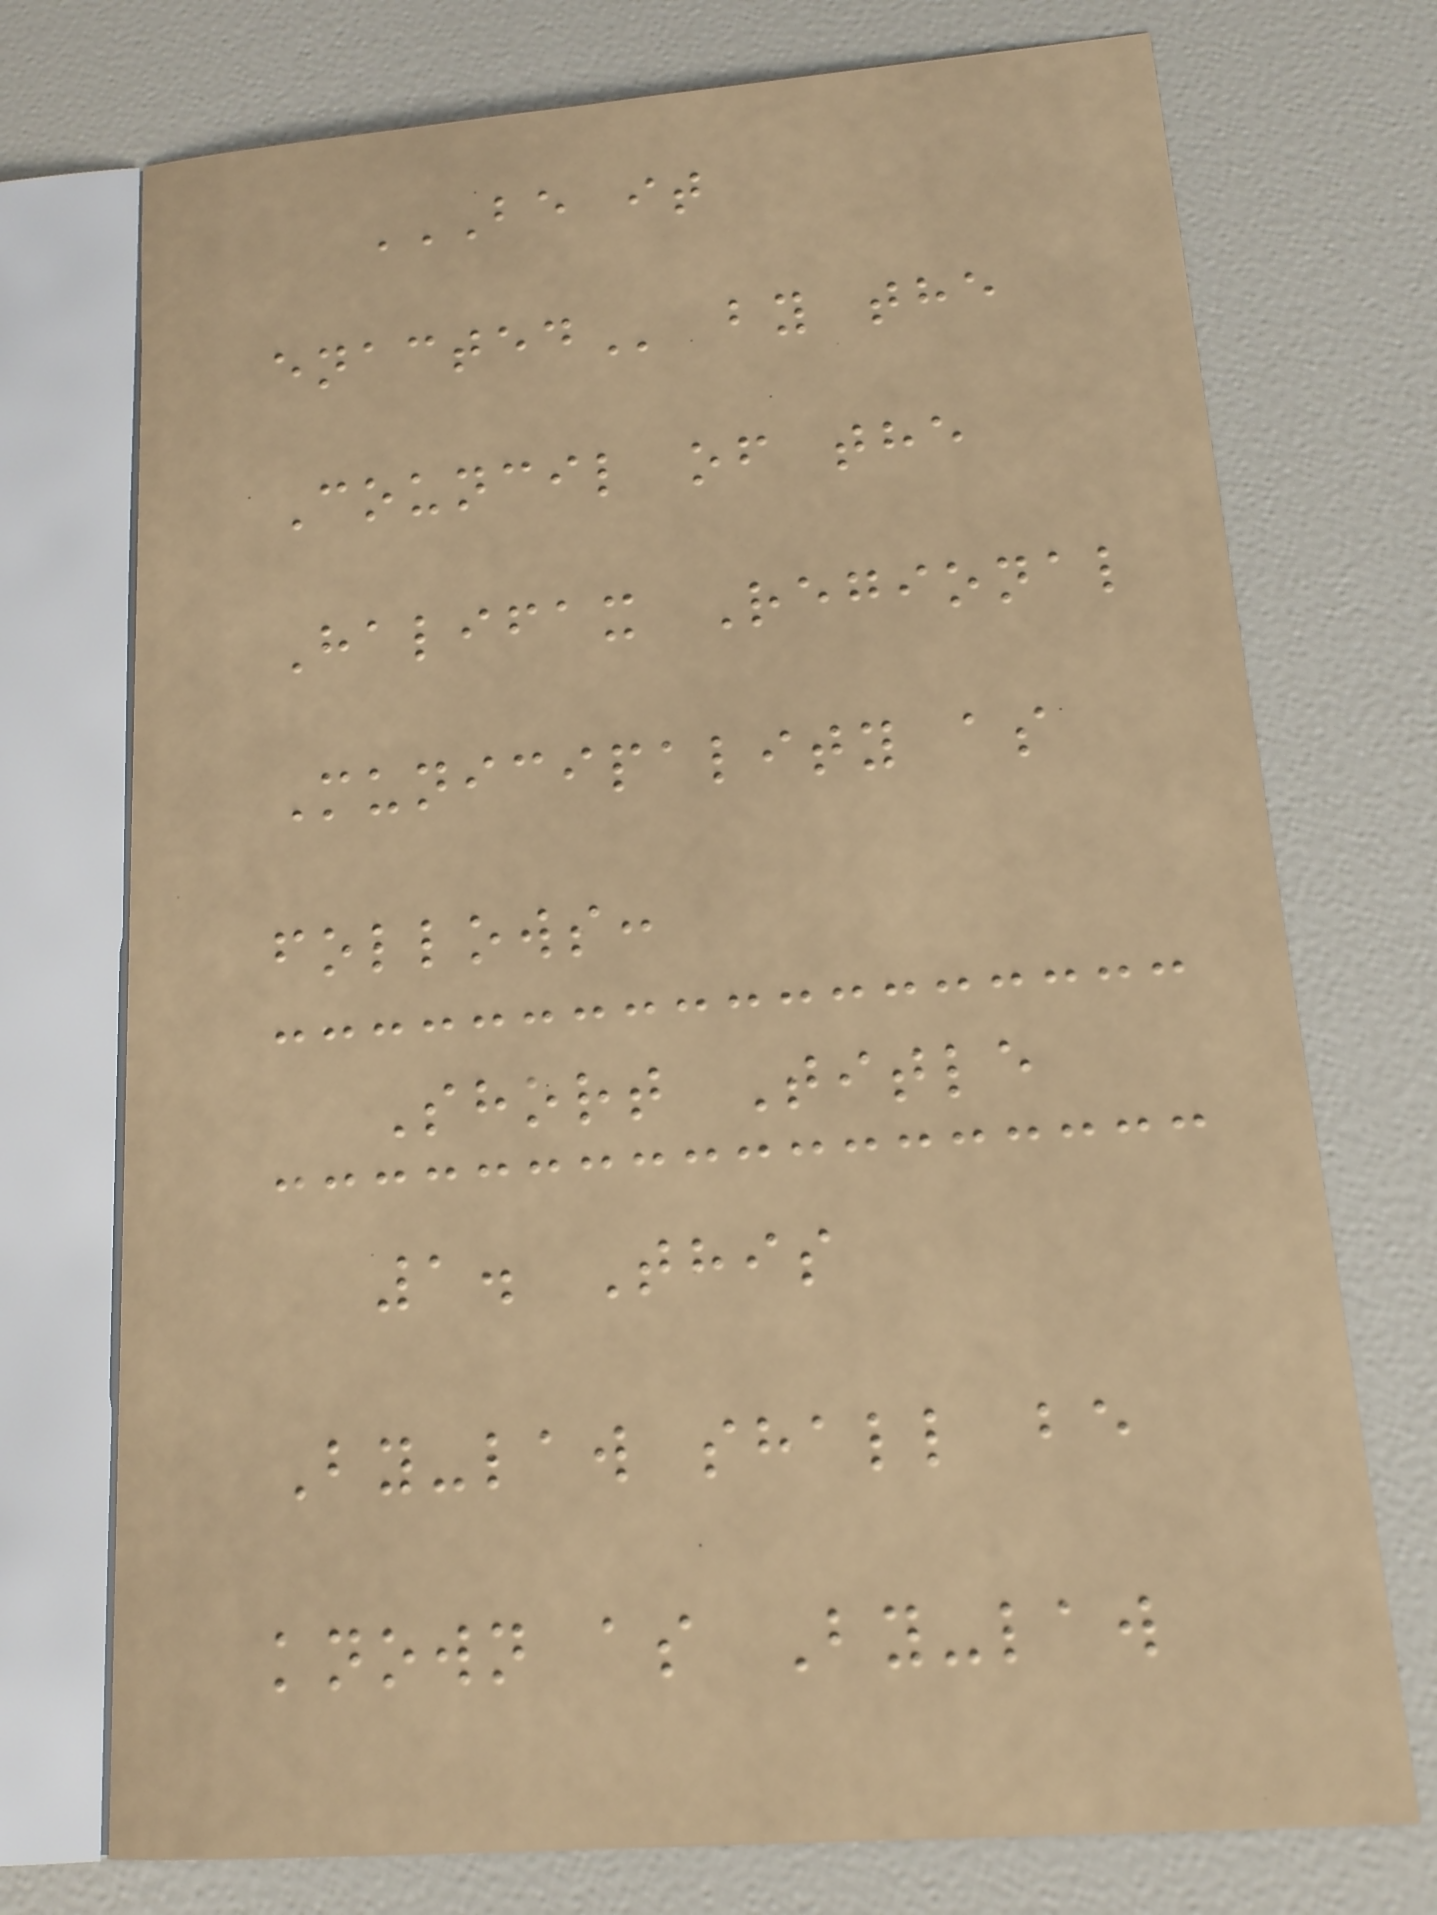BE IT
ENACTED by the
Council of the
Halifax Regional
Municipality as
follows:
Short Title
1. This
By-law shall be
known as By-law
